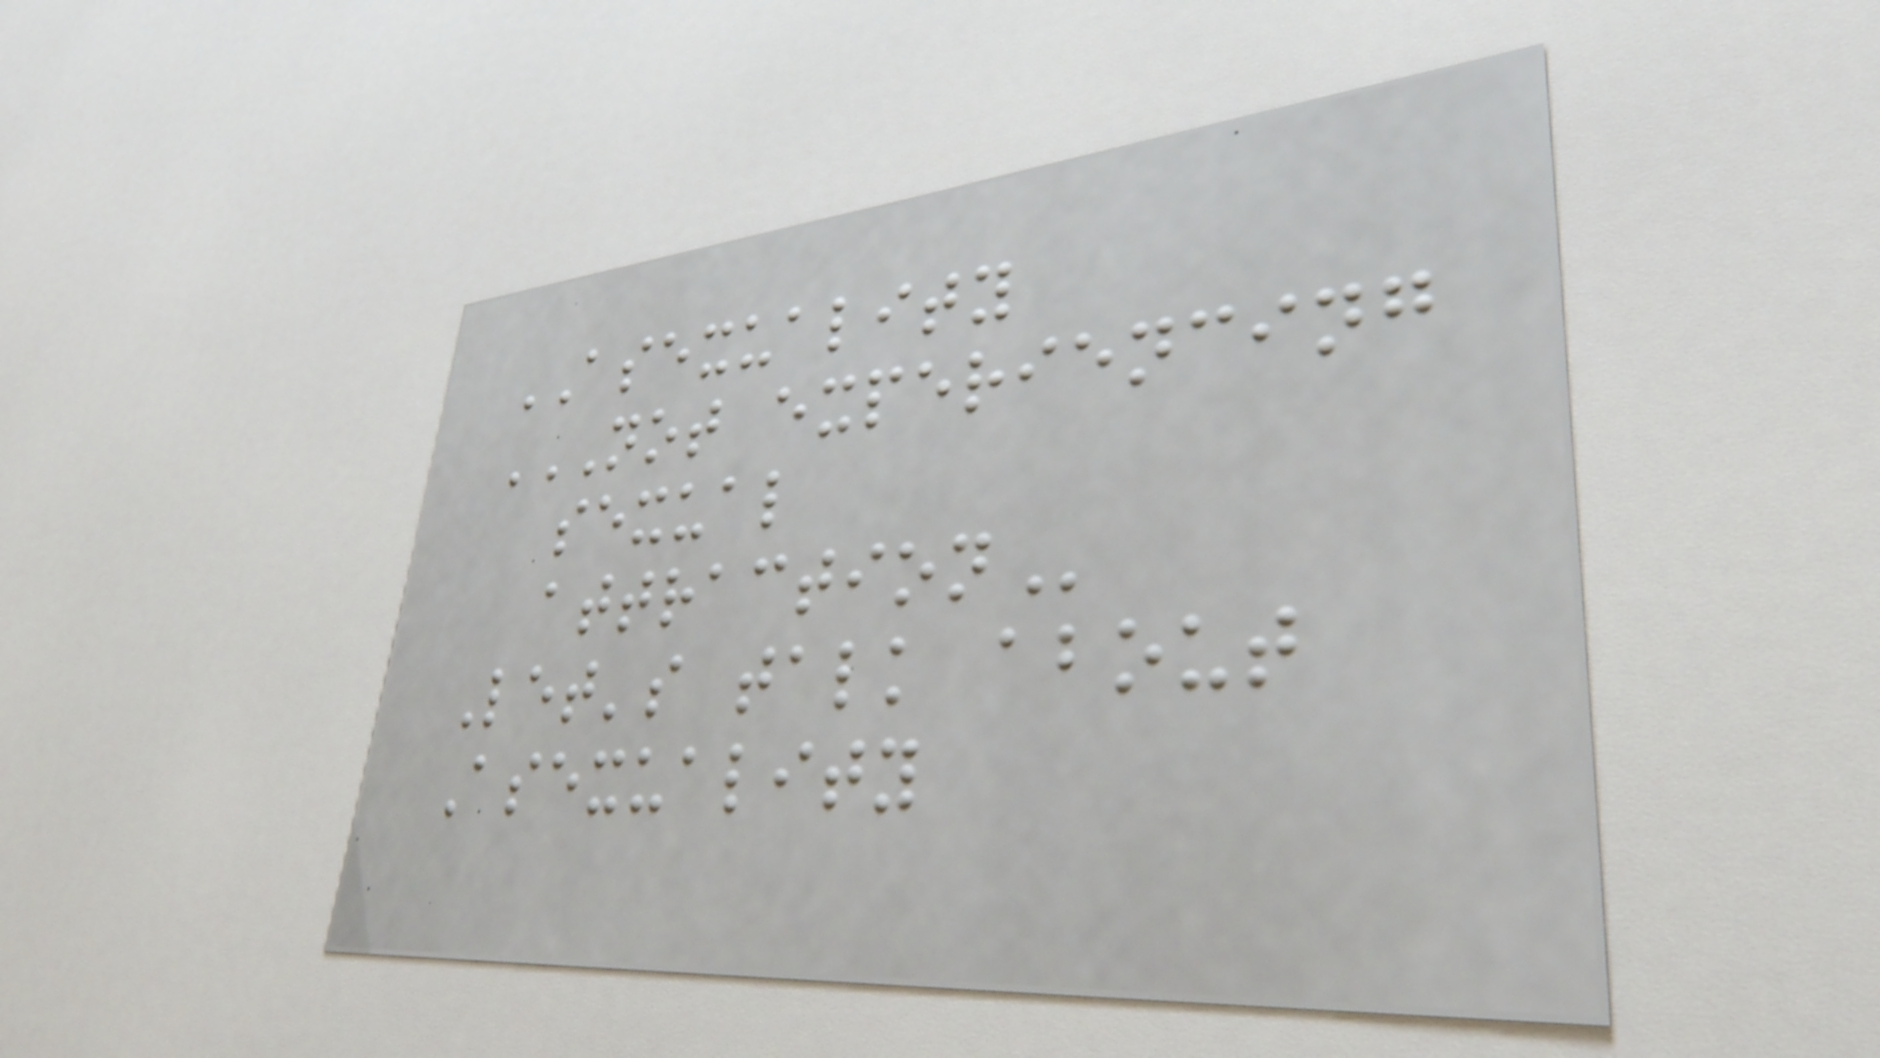ASEXUALITY
NOT EXPERIENCING
SEXUAL
ATTRACTION
Let's talk about
Asexuality
